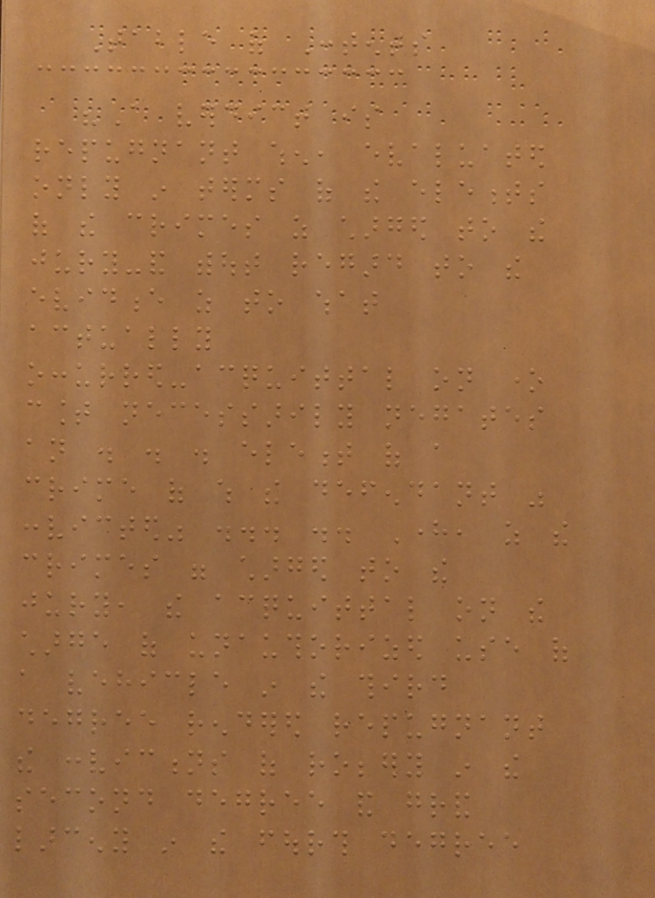Table of Contents
"A verdict is
repugnant when, evaluated
only in terms of the elements
of the crimes as charged to the
jury-and without regard to the
evidence as to what
actually
occurred-acquittal on one
count necessarily negates
an . . . element of a
crime of which the defendant was
convicted" ... .. Here, as the
crimes were charged to the
jury, the acquittal on the
charge of unauthorized use of
a vehicle in the third
degree rendered repugnant
the convictions of robbery in the
second degree and grand
larceny in the fourth degree
